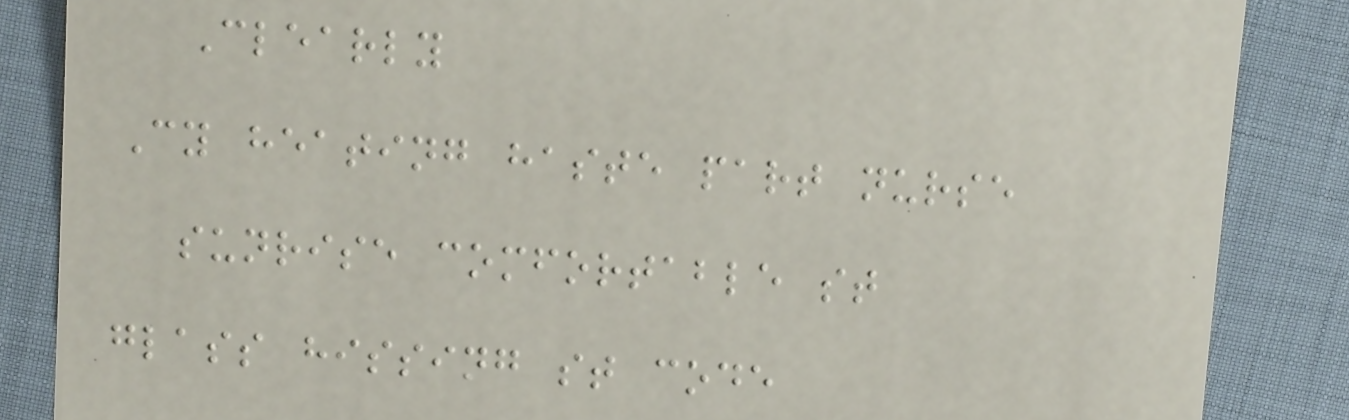Clearly
Cy heating haste part nurse
sunrise comfortable st
glass hissing st code
